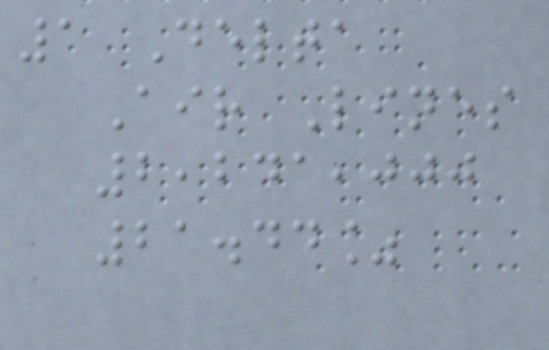1 Delta
Air Lines
2,241,000
21.44%
